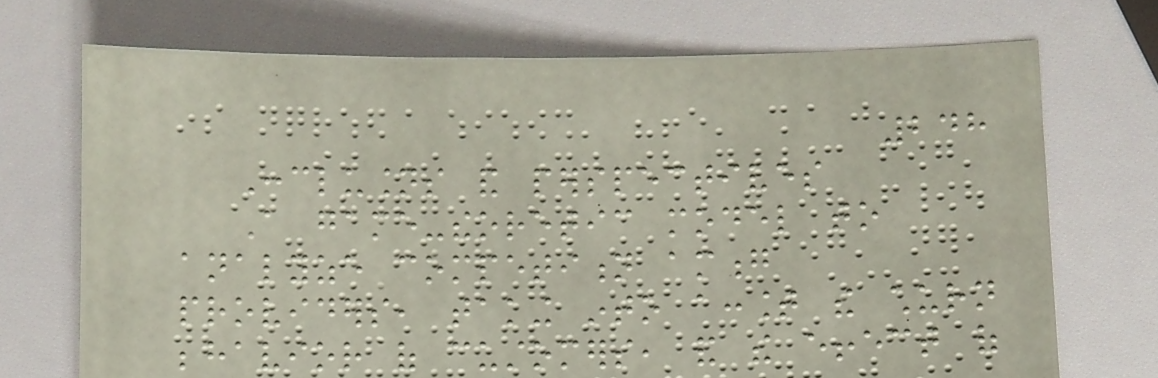248
Conclusions and perspectives
A game-theoretic model to
analyze competition among
providers, taking into account the churn
behavior of customers, and the effect of
